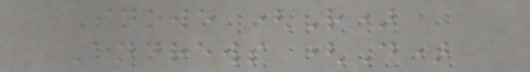Snowe (R)
Andrews (D)
